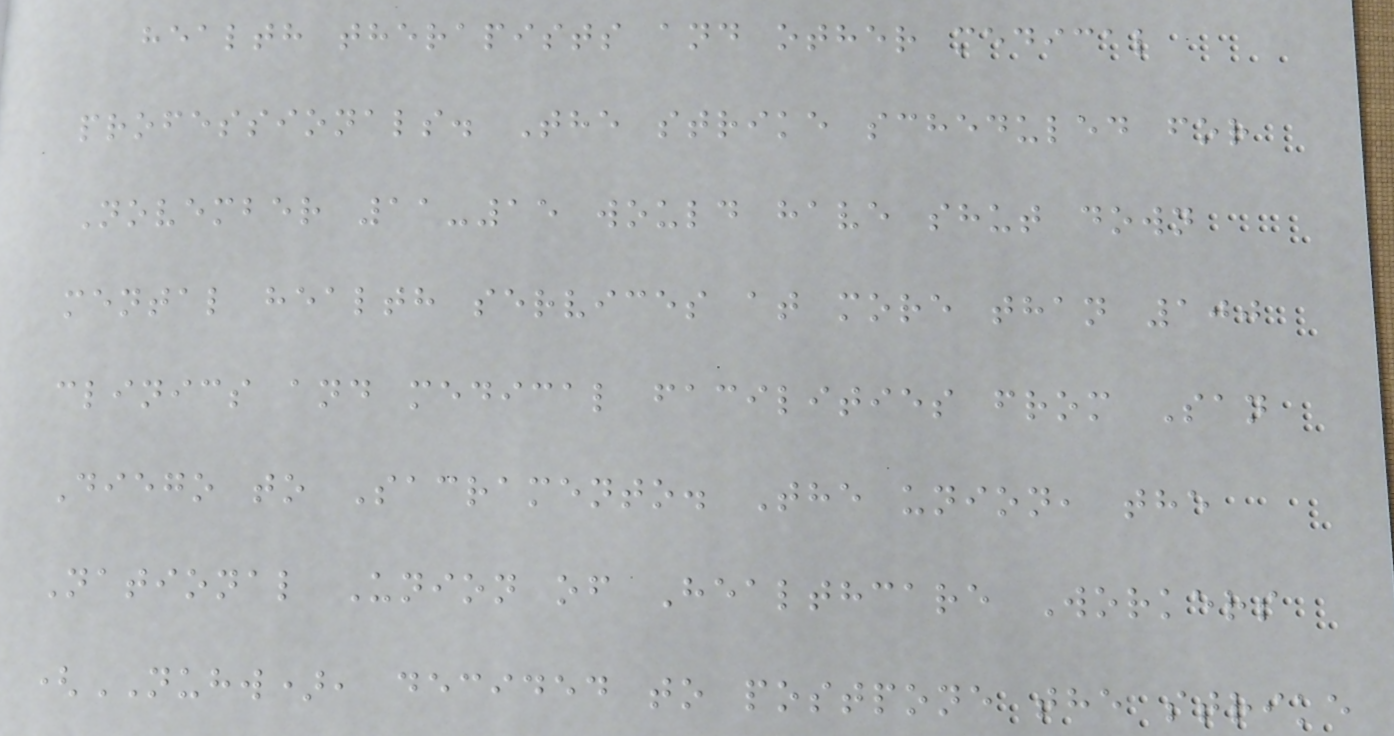health therapists and other medical
professionals. The strike scheduled for
November 11-15 would have shut down
mental health services at more than 100
clinics and medical facilities from San
Diego to Sacramento. The union, the
National Union of Healthcare Workers
(NUHW), decided to postpone the strike
